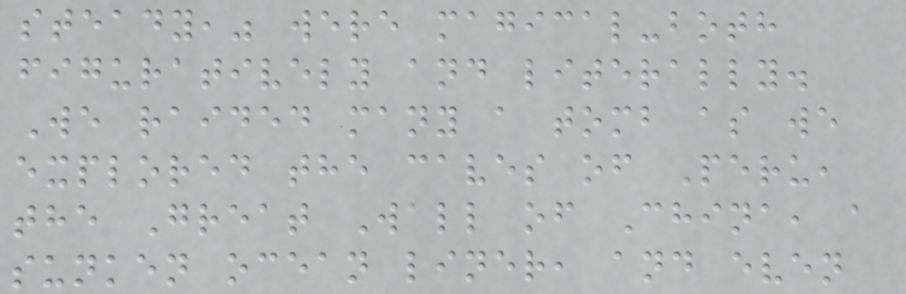steady," were magical-both
figuratively and literally.
We raided many a tomb as we
explored the caves of Peru,
the Great Wall of China, a
sunken ocean liner, and even
